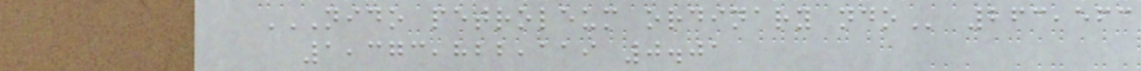NIDO PETROLEUM ORDINARY NDO 263,563
1,373,822,119 0.01
